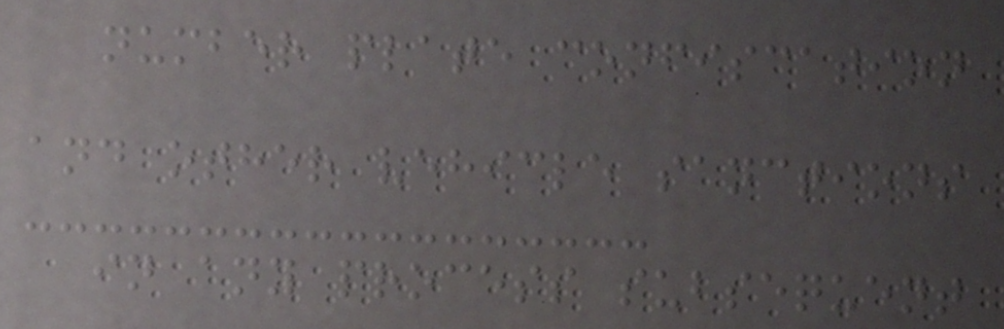number plate confiscation
and other vehicle sanctions
in any process subsequent
